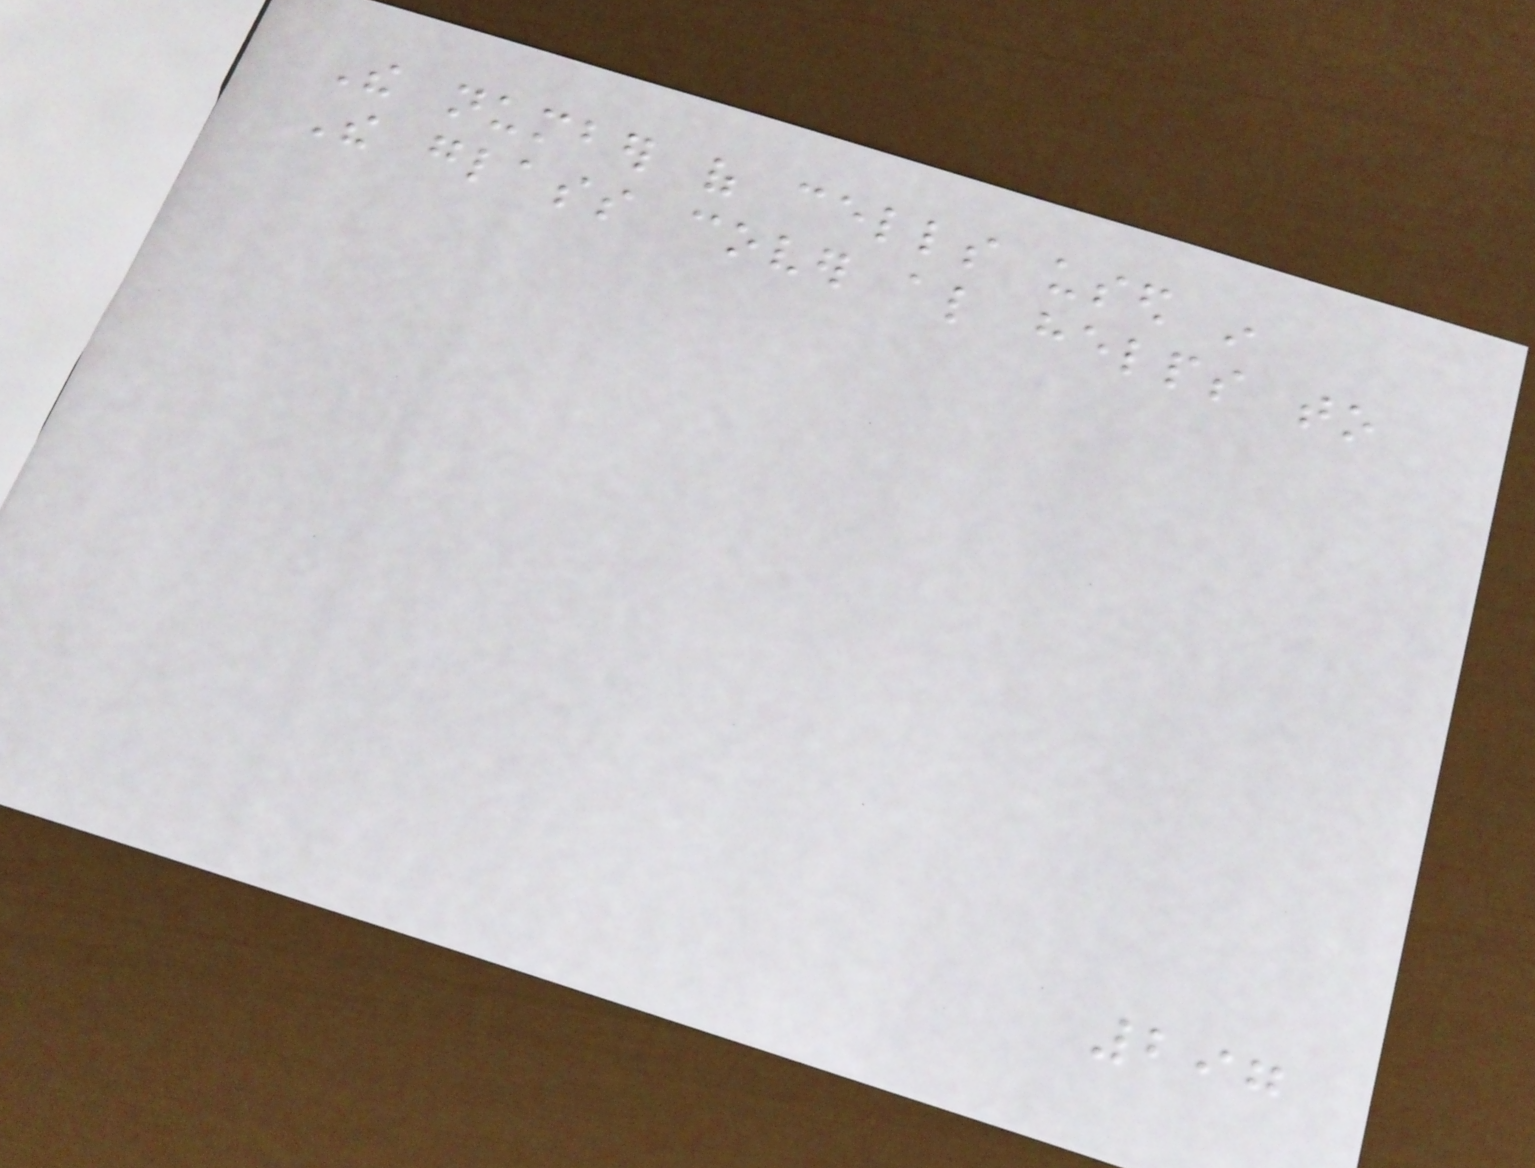The number of cells used in
The glass cover also helps to
297
